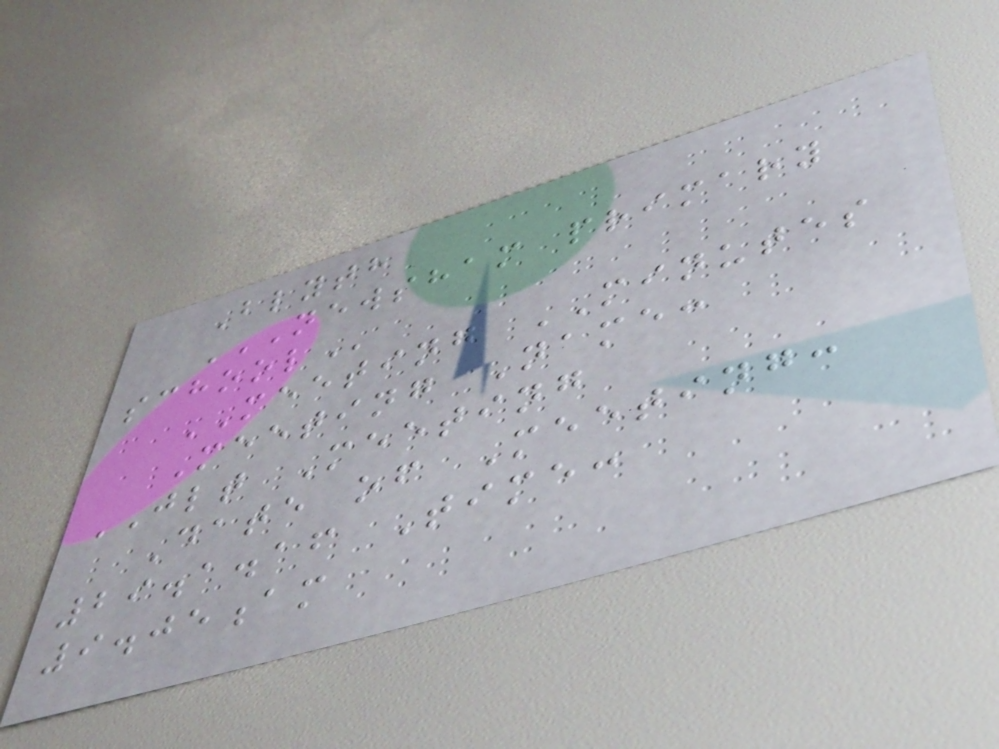Blyth
NEWSHAM PRIMARY
SCHOOL
MEETING MINUTES
Meeting Name:
JLT Meeting
Date of Meeting:
29.1.16 Time:
9.05am
